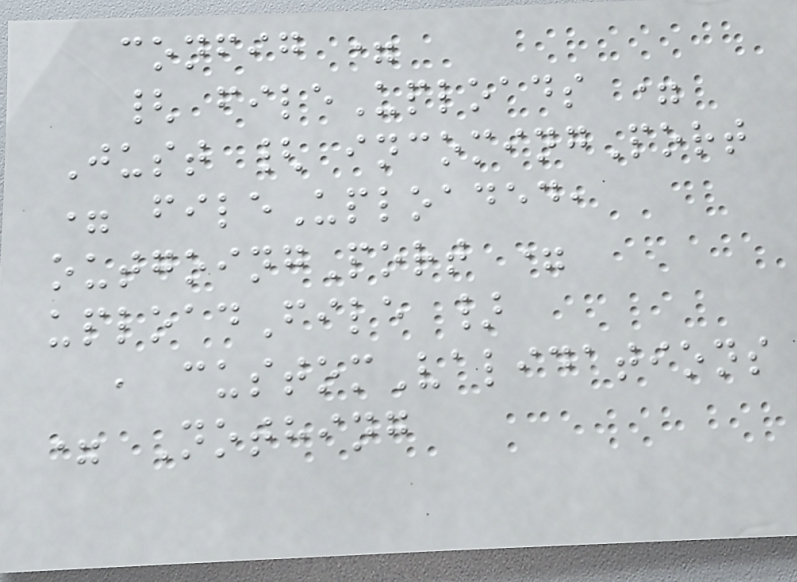config =
{ fileUploads =
Just { incomingPort
= fileUploaded,
outgoingPort =
uploadFile }
, customValidations
= Nothing
